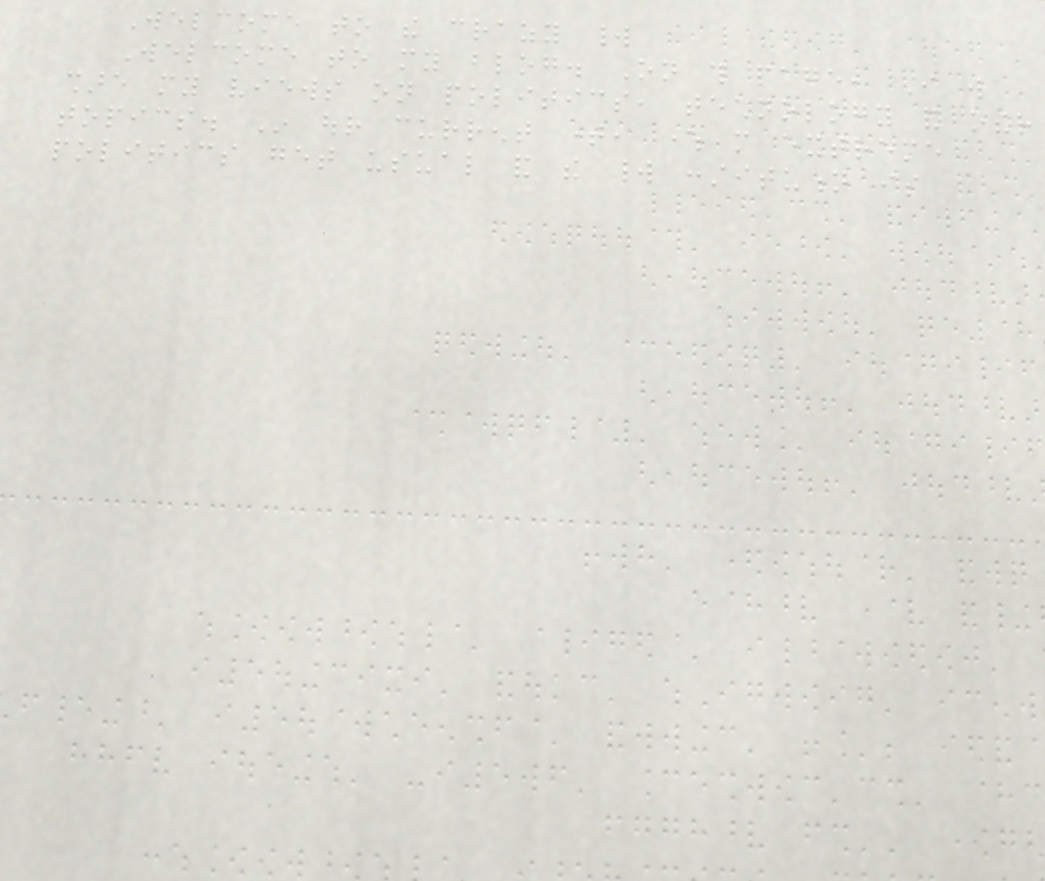Welcome to the crazy world
Welcome to my blog. On this page, I will
share my views on politics, technology and other
topics. In our current time, where more extreme
politics get usual and the world constitution is
